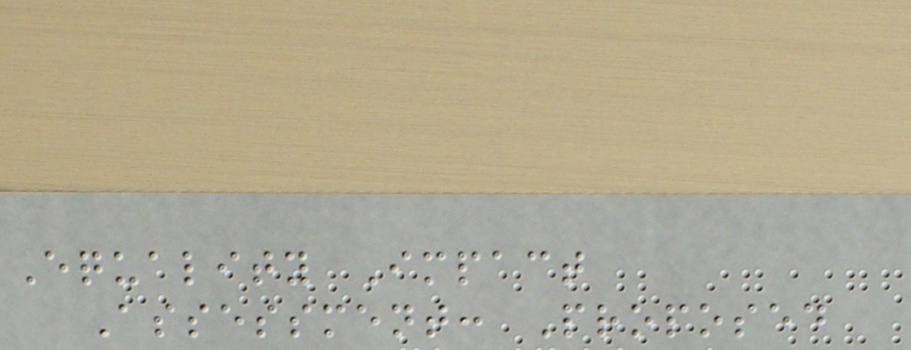Equality Impact
Assessment: Proposed
